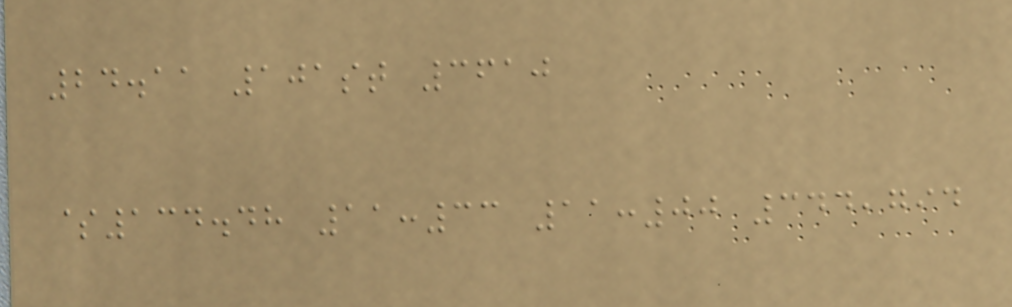24.11 101st 3610
$134.48 11:33 11:00 344,794
